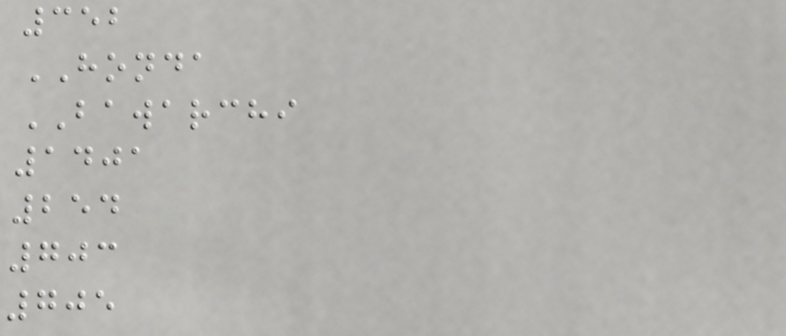352
HONDA
BAWARCHI
1401
254
703
705
